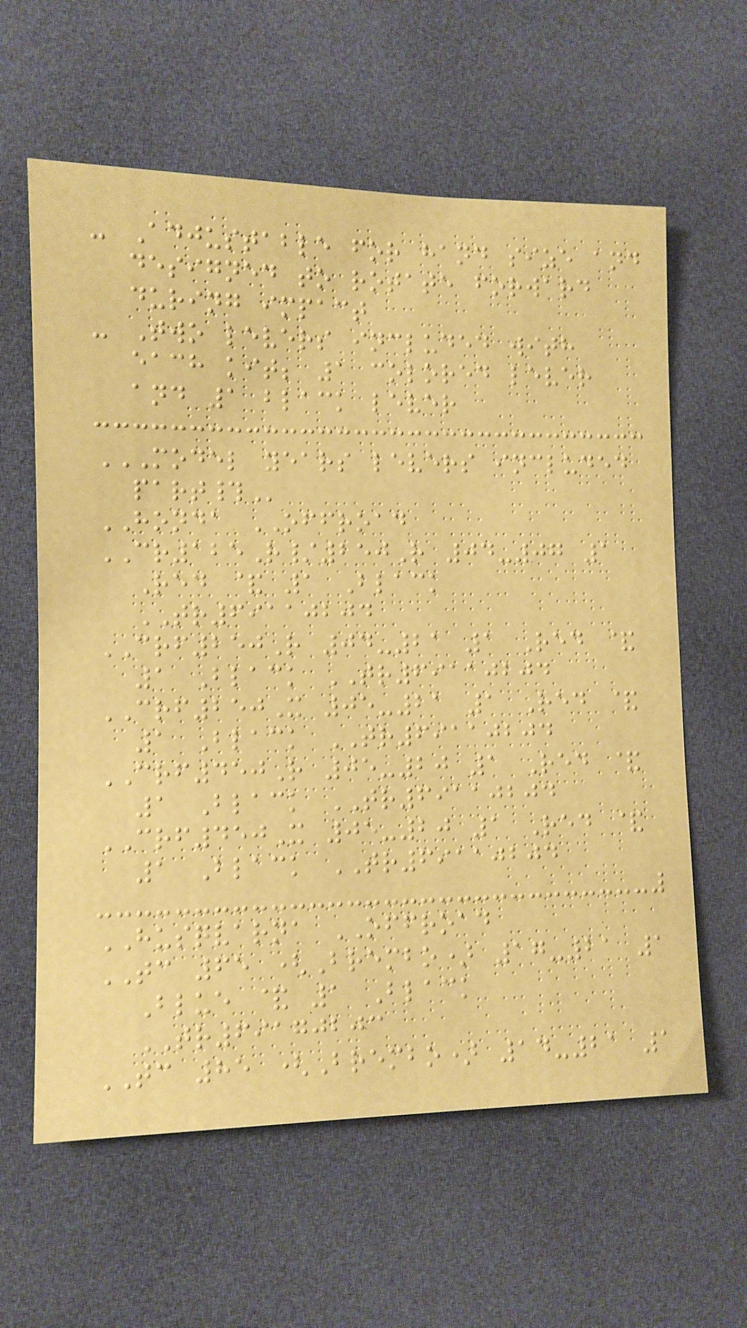- Adjustable for hand size and
designed to rotate forward
during impact
- Two levers included with
each kit; 1 colored lever
and 1 black lever
MODEL YEARS LEVERS INCLUDED
PART#
HONDA OFFROAD
CR125R/250R 04-07 1
Red & 1 Black
TR69110204
CRF250R 04-21 1 Red &
1 Black TR69110204
CRF250X 05-21 1 Red &
1 Black TR69110204
CRF450R 05-20 1 Red &
1 Black TR69110204
CRF450X 05-20 1 Red &
1 Black TR69110204
HUSQVARNA OFFROAD
TC 65 (Brembo) 17-21 1
Blue & 1 Black
TR69170203
TC 85 (Brembo) 14-21 1
